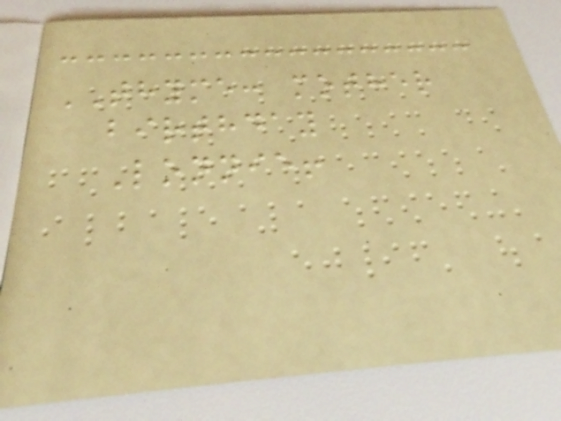THYME: mother
birthday
Lonnie!
